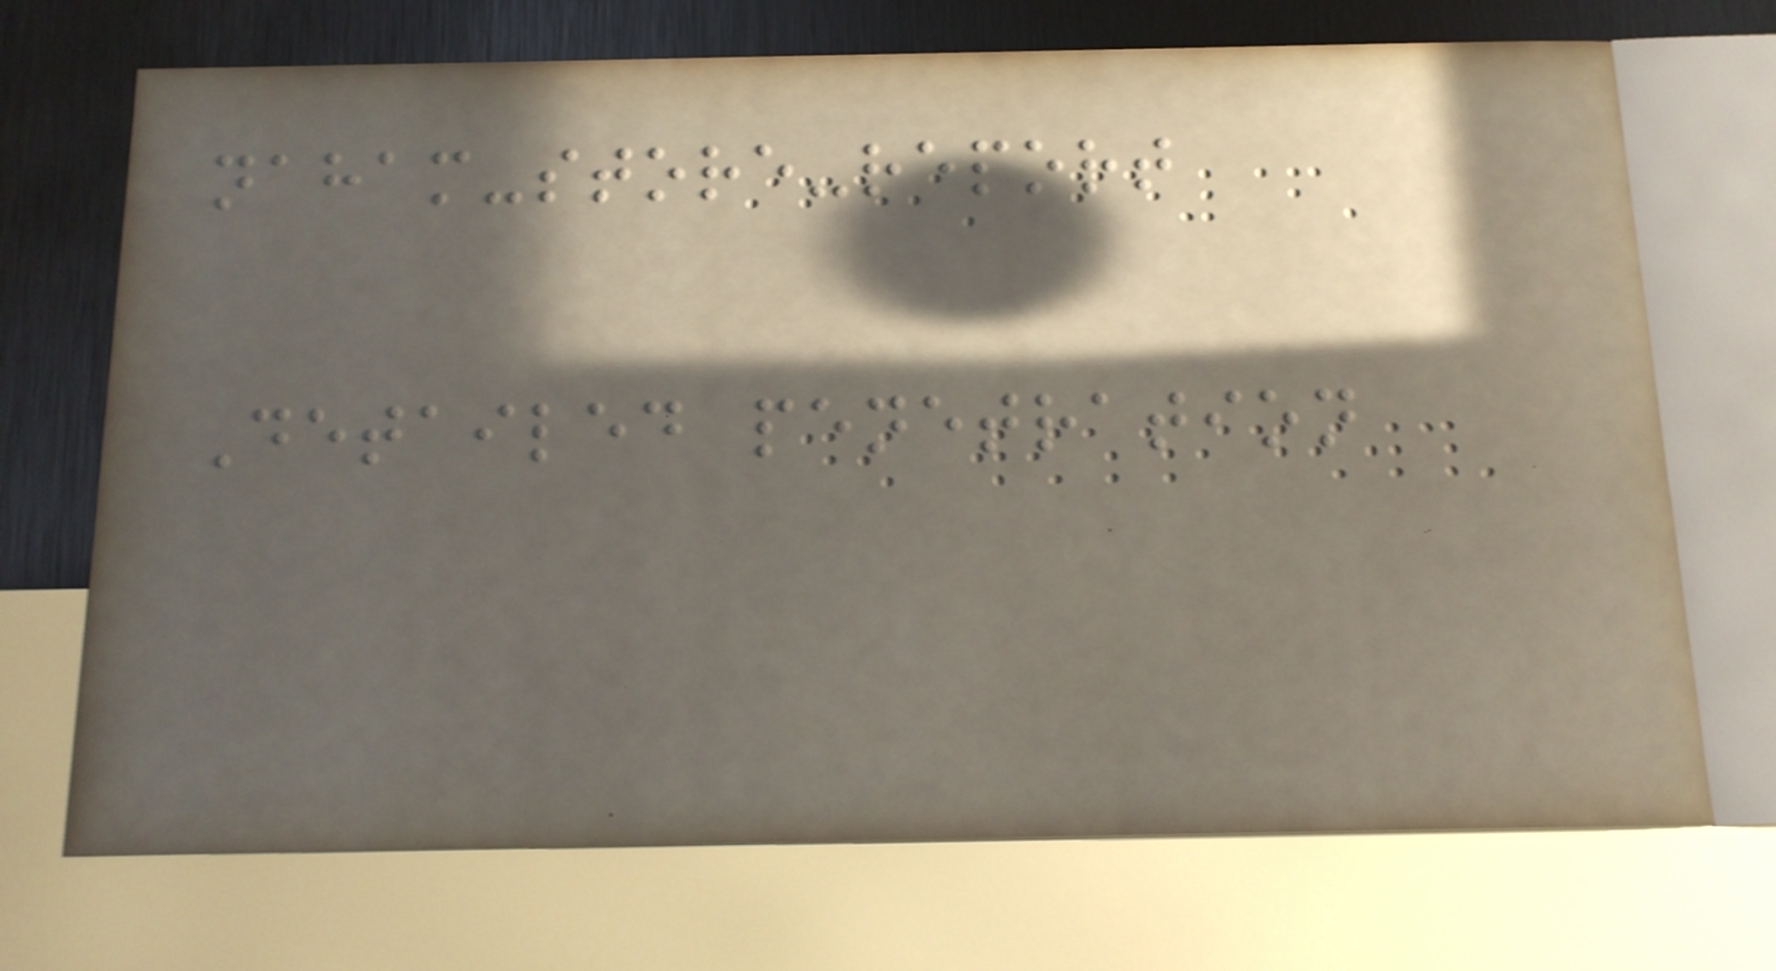naham-store-report
Detailed penetration
